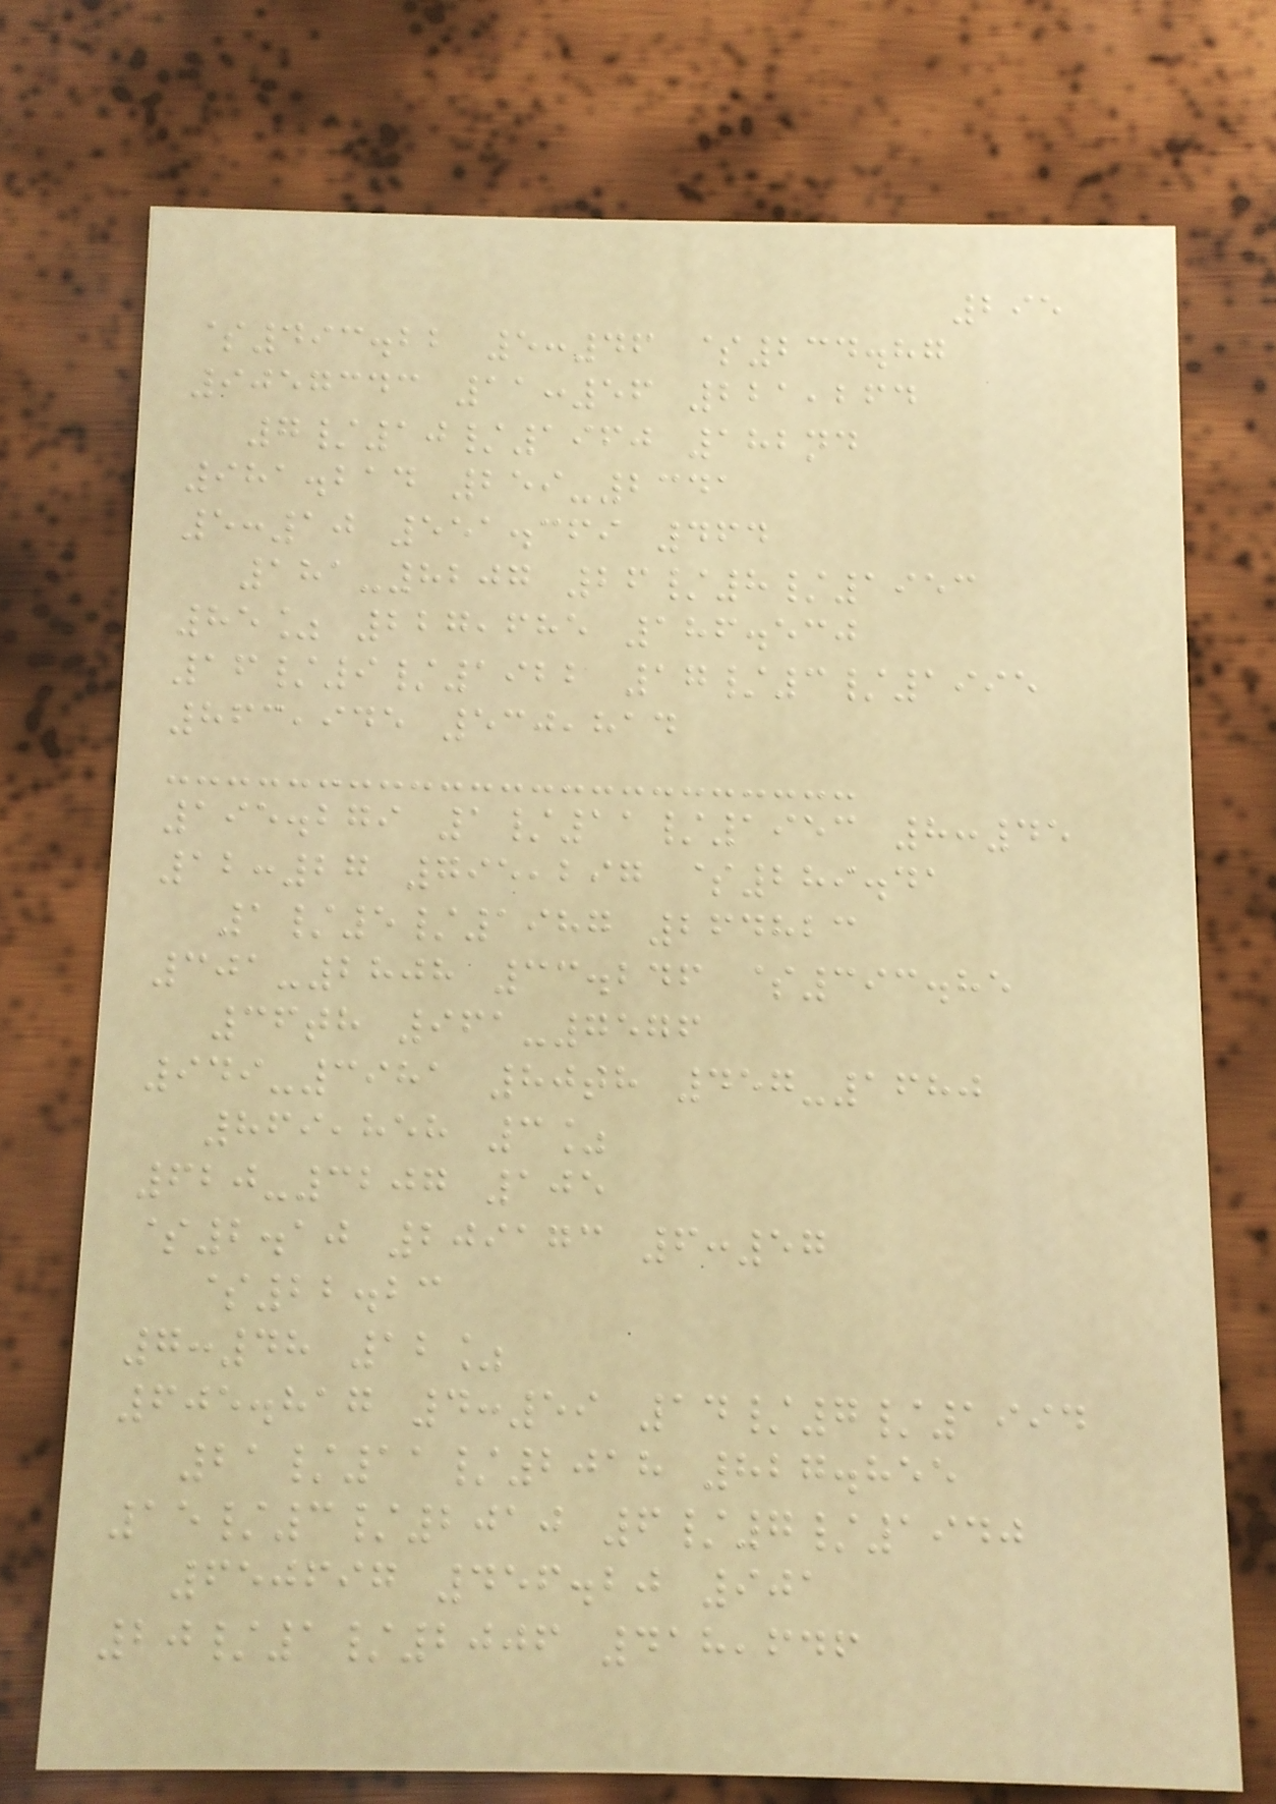295
$493.22 5:46 $234.87
9057343 11:56 221,264
7/10/1960 182nd
981.214 259-2341
5:10 551.369 464
181-8207 26/8/1953
85% 227,685 186.530
16/9/1922 17/3/1995
863,945 530,814
195.279 1/11/1953 8:45
12:27 795,297 $289.41
1/5/1987 264823
301-2808 33.246 $393.85
36th 961-7576
949-3981 80th 457-1680
869,858 3%
620-3207 105
$2.10 209173 6:57
$22.23
7:48 12%
605.817 4:59 14/7/1994
21/11/2018 827.855
15/3/2010 6/7/1940
650697 456.20 901
20/1/2006 418,646
